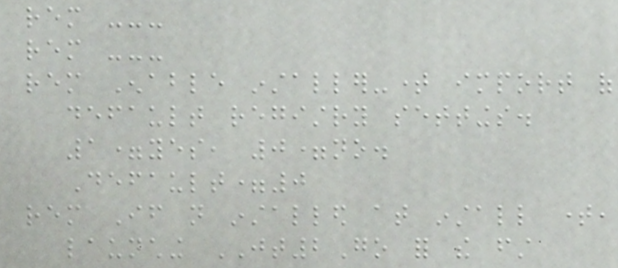rem ---
rem ---
rem Enable installer-time import of
default registry settings.
1=yes, 0=no.
Default=0
rem If not installed at install time,
launching JT2Go for the first
